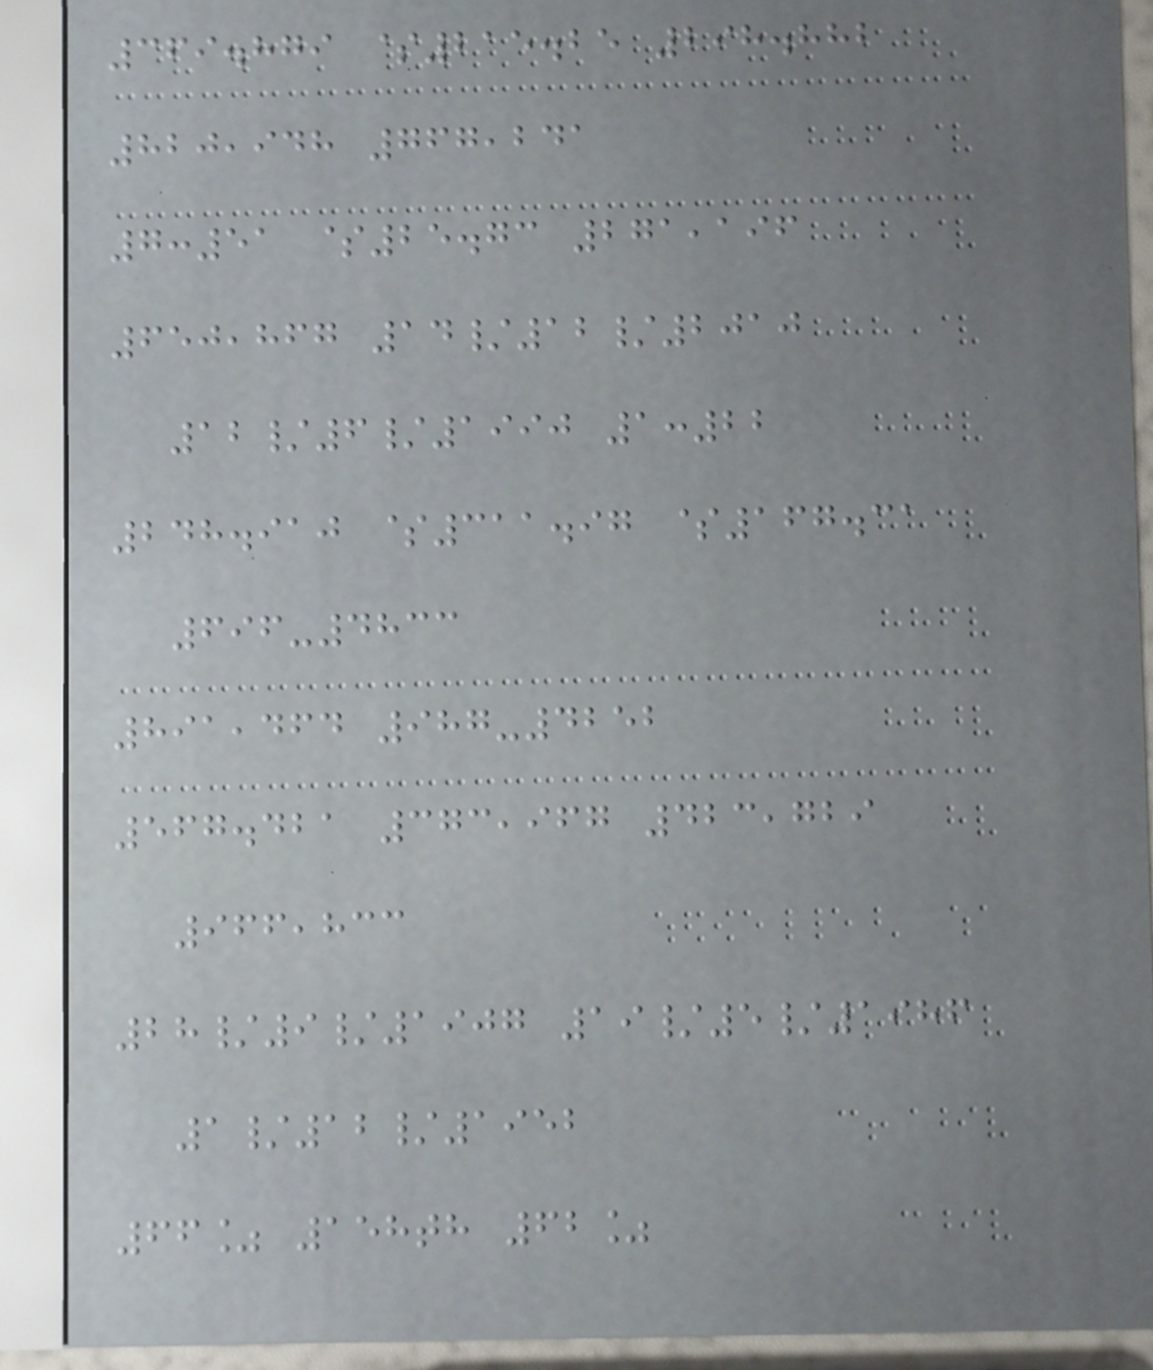369.879 $215.25 298.882
820,948 767,241
7:51 $25.73 271,196
650,867 14/12/2010
12/6/1990 1:22
248.910 $311.97 $167.31
696-4833
891,464 987-4252
567.421 373,967 423,729
966,833
28/9/1907 19/5/1986
1/12/1952
66% 158th 62%
